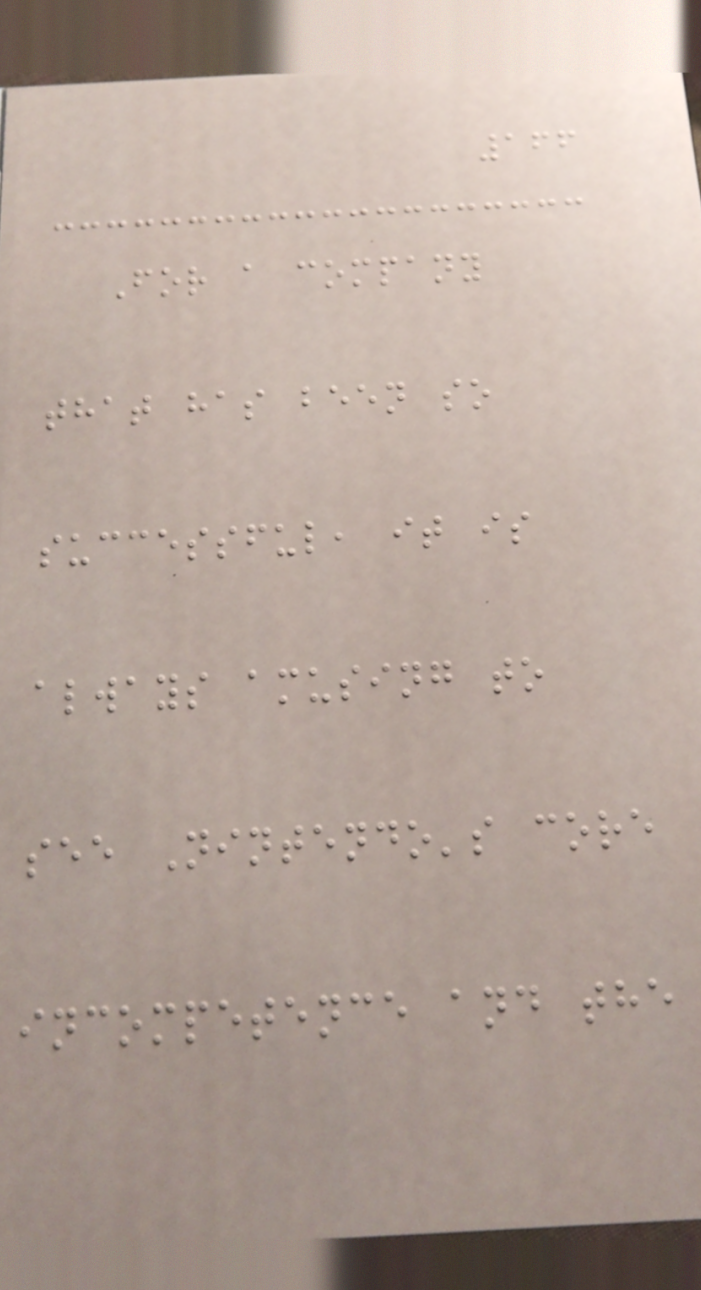166
For a company
that has been so
successful, it is
always amusing to
see Nintendo's core
incompetence and the
